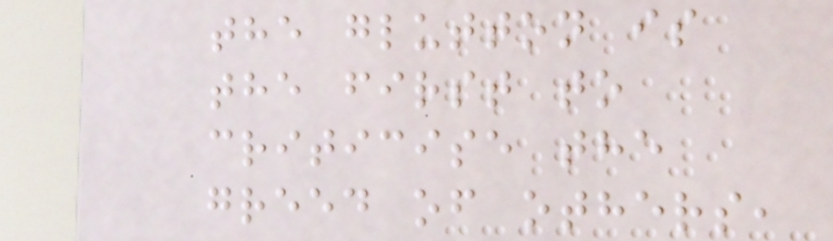the glutton is
the first to
criticise the
greed of others,
